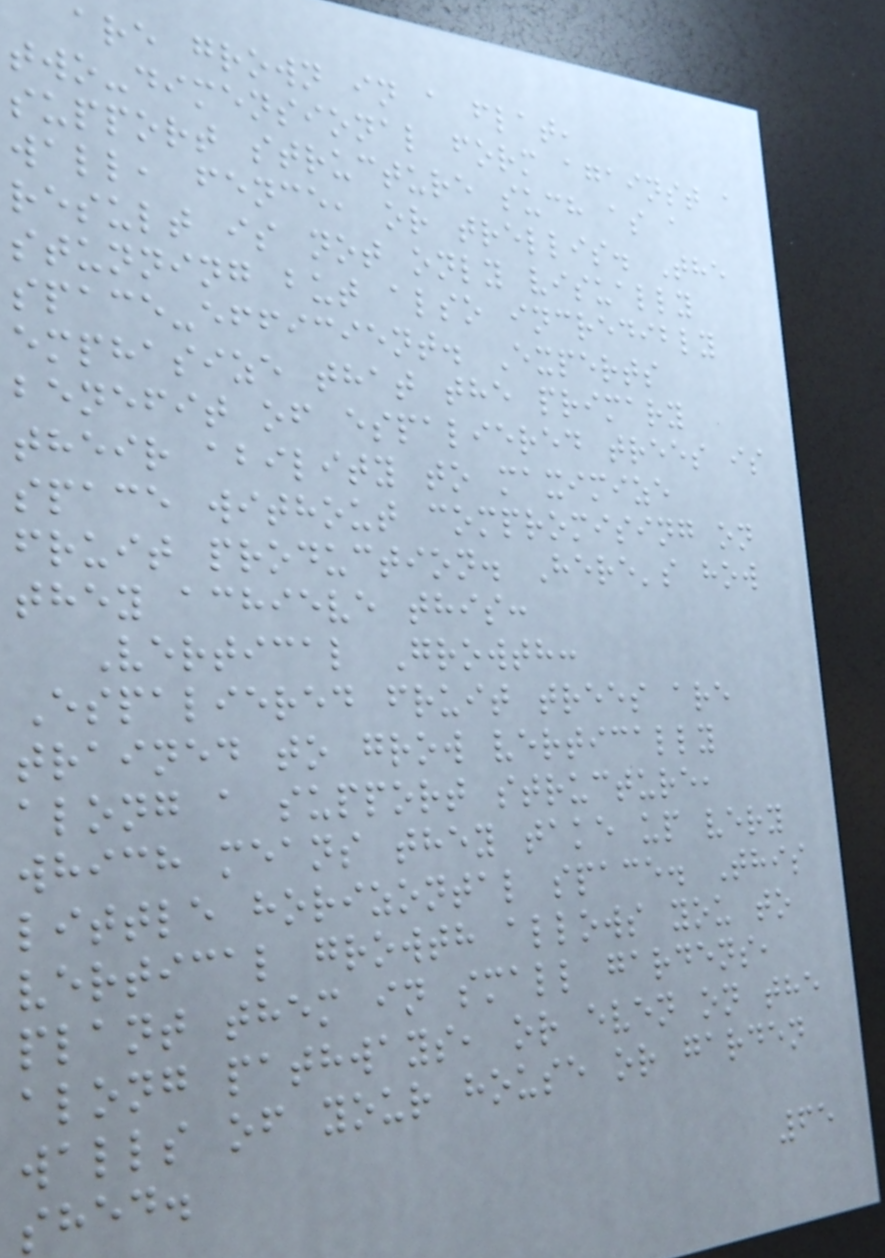are grown in a flat,
two-dimensional form against a
support structure such as a
wall, fence, or trellis. The
result is not only visually
stunning but also incredibly
space-efficient. Experts
emphasize that the primary
benefit of espaliered trees is
their ability to maximize
space without compromising on
fruit production. Here's how
they achieve this:
Vertical Growth:
Espaliered fruit trees are
trained to grow vertically
along a support structure,
which means they take up very
little horizontal space. This
vertical growth allows you to
plant them in small gardens,
along pathways, or even on the
walls of your house or garden
shed.
65
